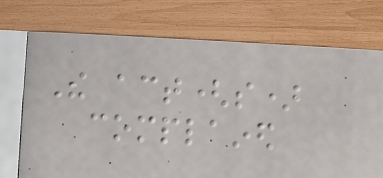The act(s)
complained
